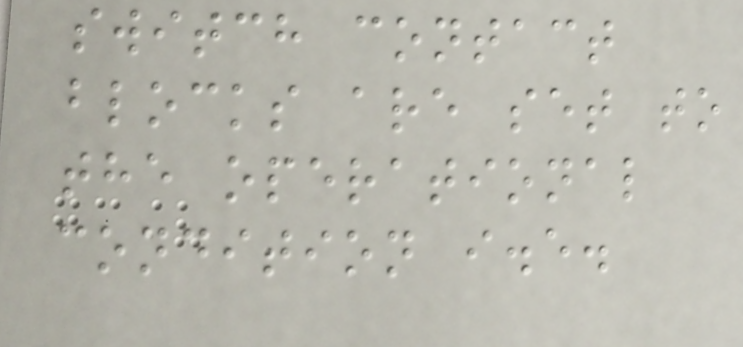switch contact
blocks are set to
the operational
condition i.e.
